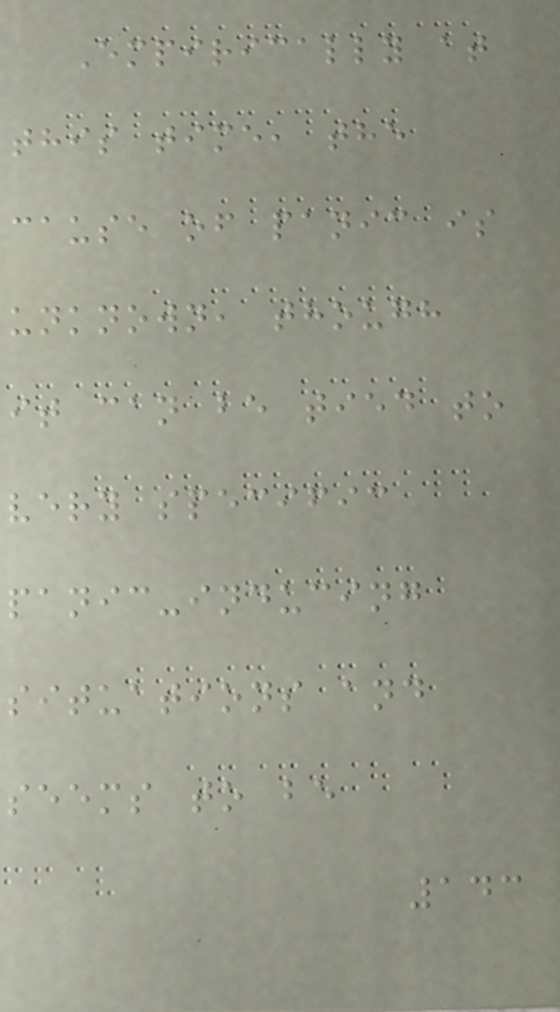Empirically at
this time, the
cause of panic is
unknown, though
it can be tied to
very specific
panic-inducing
situations and
seems to be
143
